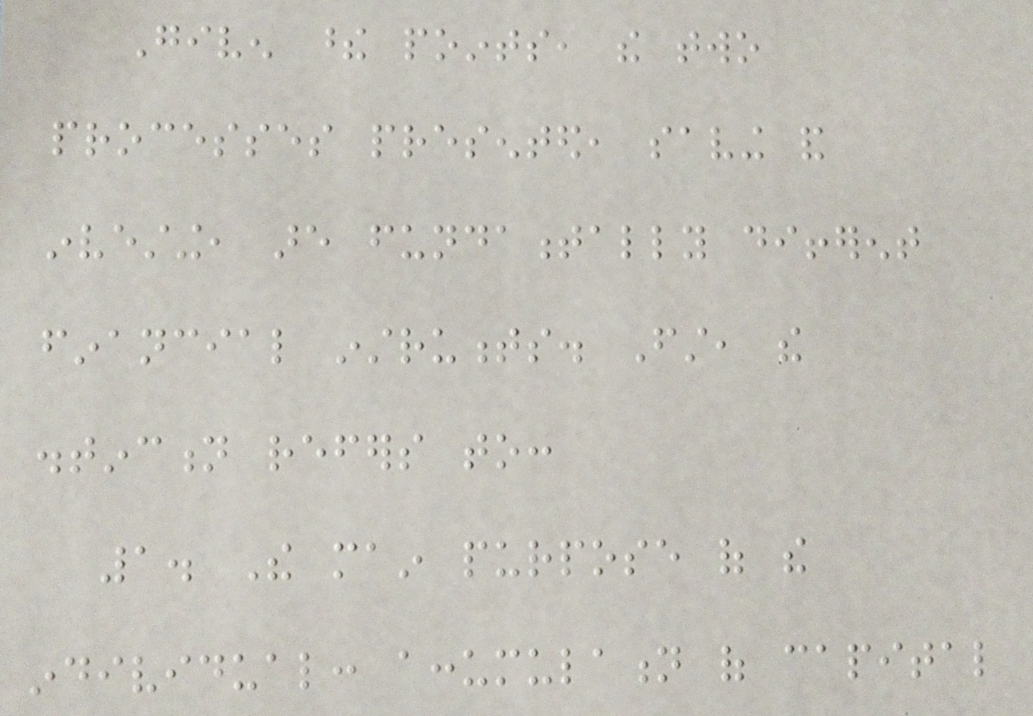Given these points, the two
processes presented, saving and
investing, are fundamentally different
financial instruments. First, the
distinction refers to:
1. The main purpose of the
individual: accumulation of capital
